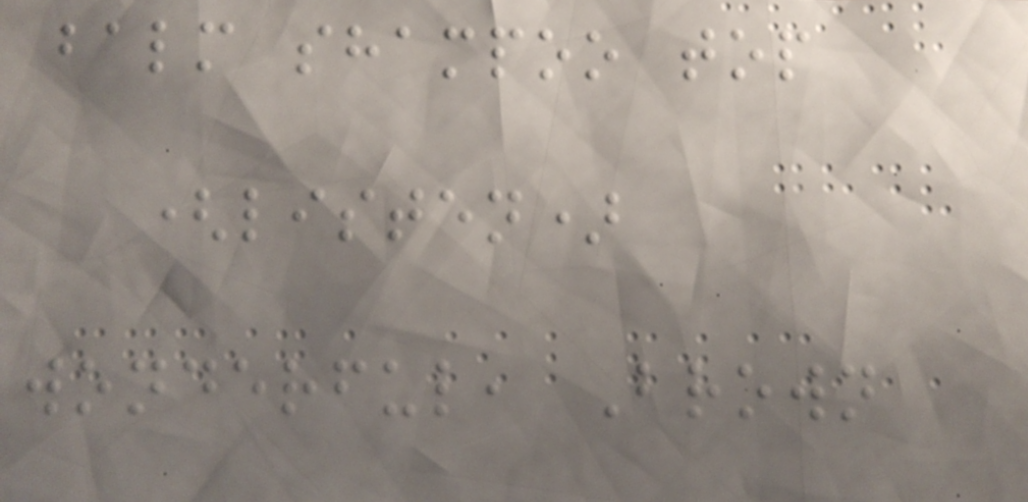balm shampoo top
(listen)
wonderful, Brown
